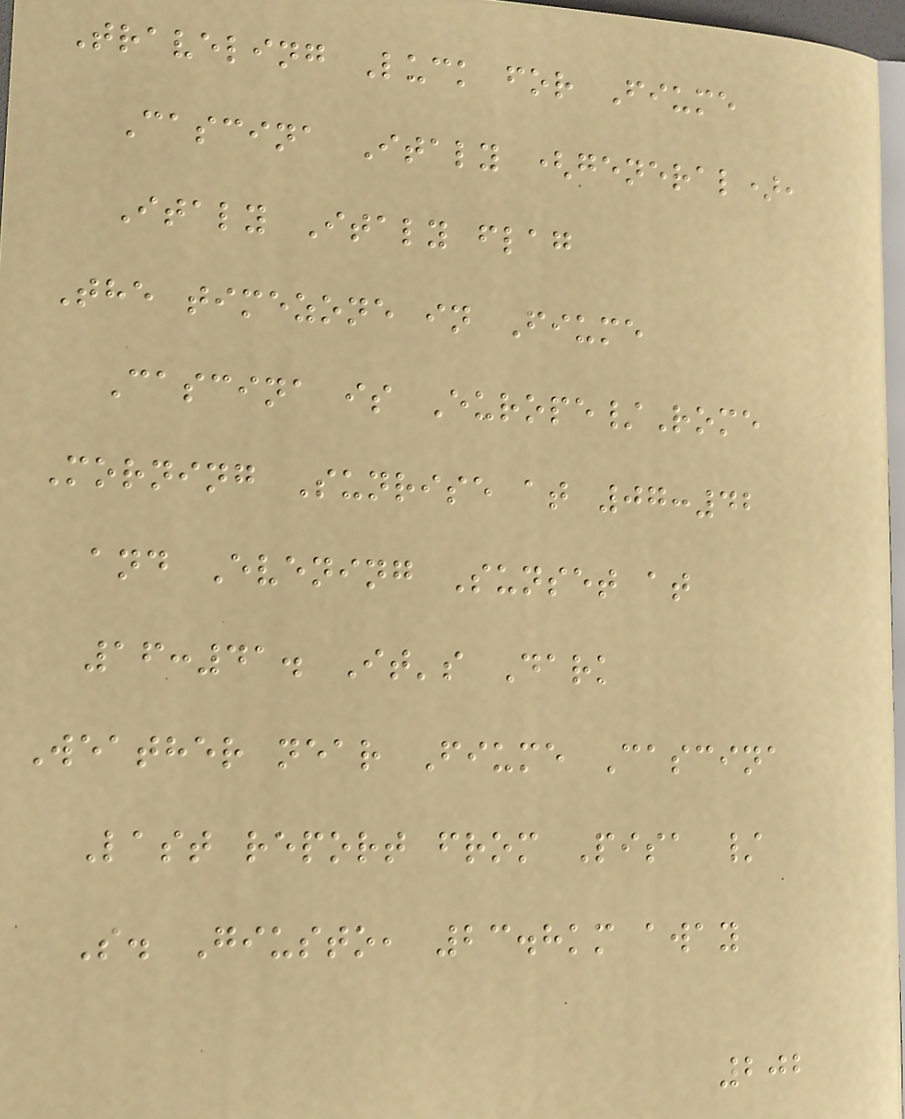Traveling Luck for Fiume
Cascina Italy (general),
Italy Italy flag
The timezone in Fiume
Cascina is Europe/Rome
Morning Sunrise at 07:42
and Evening Sunset at
16:41. It's Dark
Weather near Fiume Cascina
Last report from Pisa /
S. Giusto, 23.8km away
202
